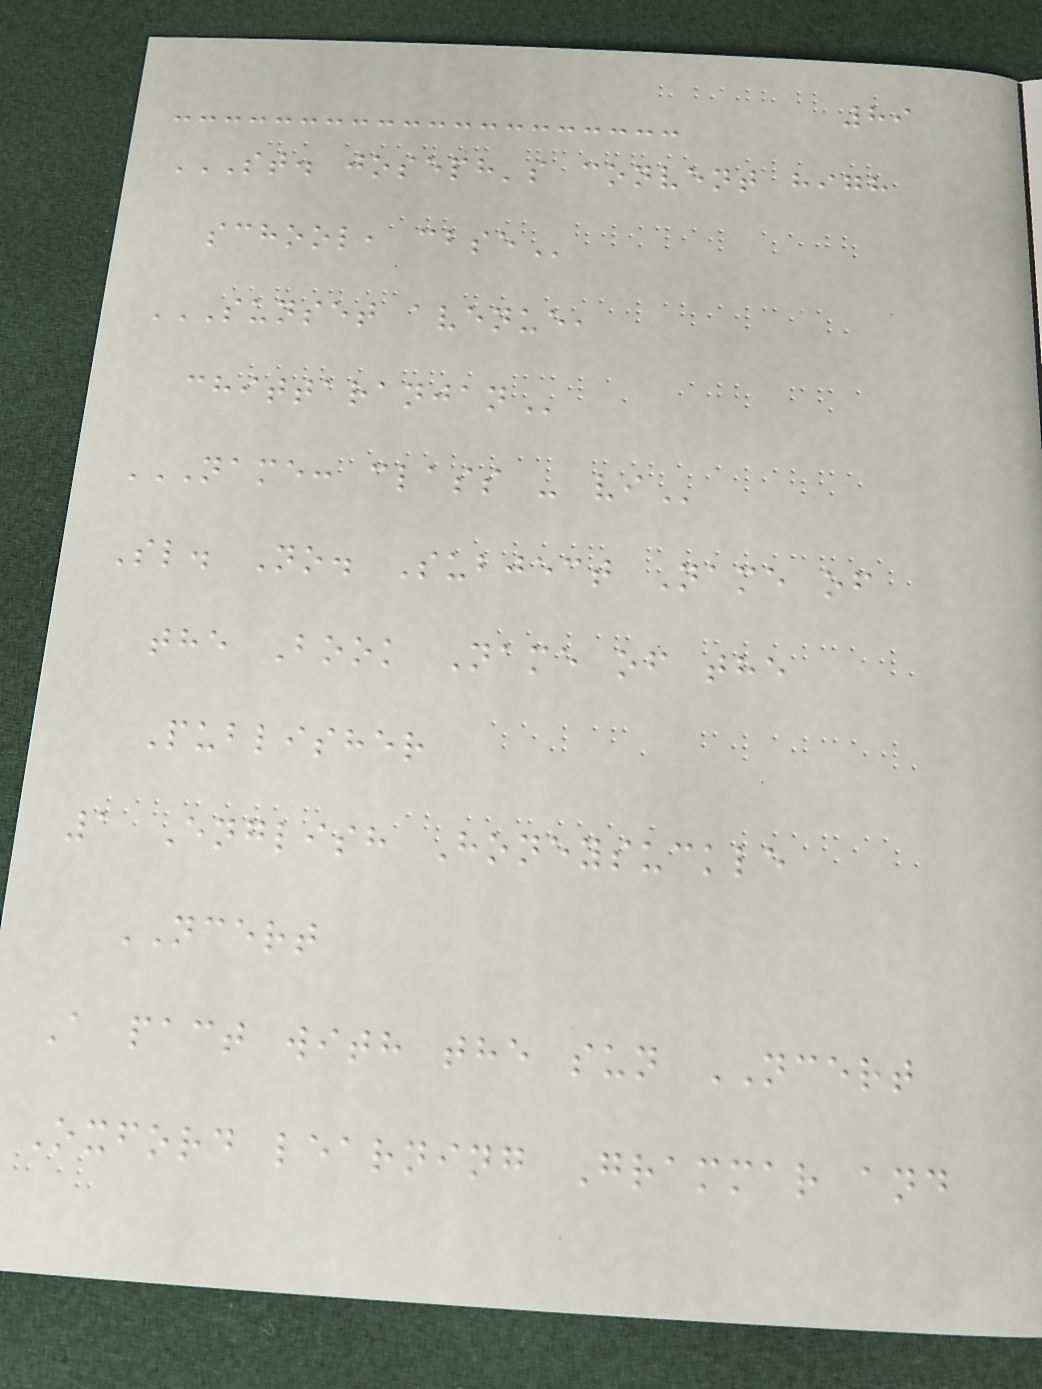89
ST. JOSEPH'S CONVENT HIGH
SCHOOL, CBSE
SUNSET AVENUE,
CHITTARANJAN
NAME: CLASS - VI
Sl. No. Subject Name of
the Book Name of the
Publisher
1 English Honeysuckle
NCERT
A pact with the sun NCERT
Oxford learning Grammar and
